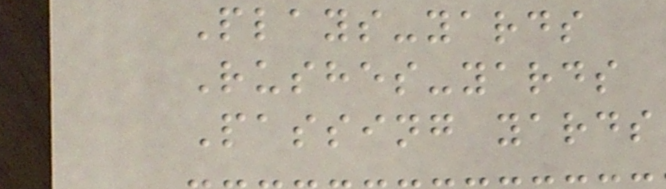Plays-yards
Rushes-yards
Passing yards
